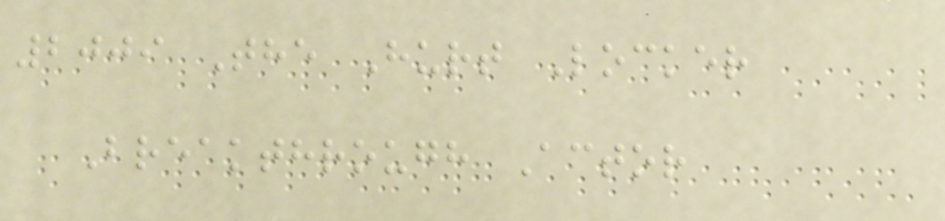2009 The Hurt Locker
Breakthrough Actor
